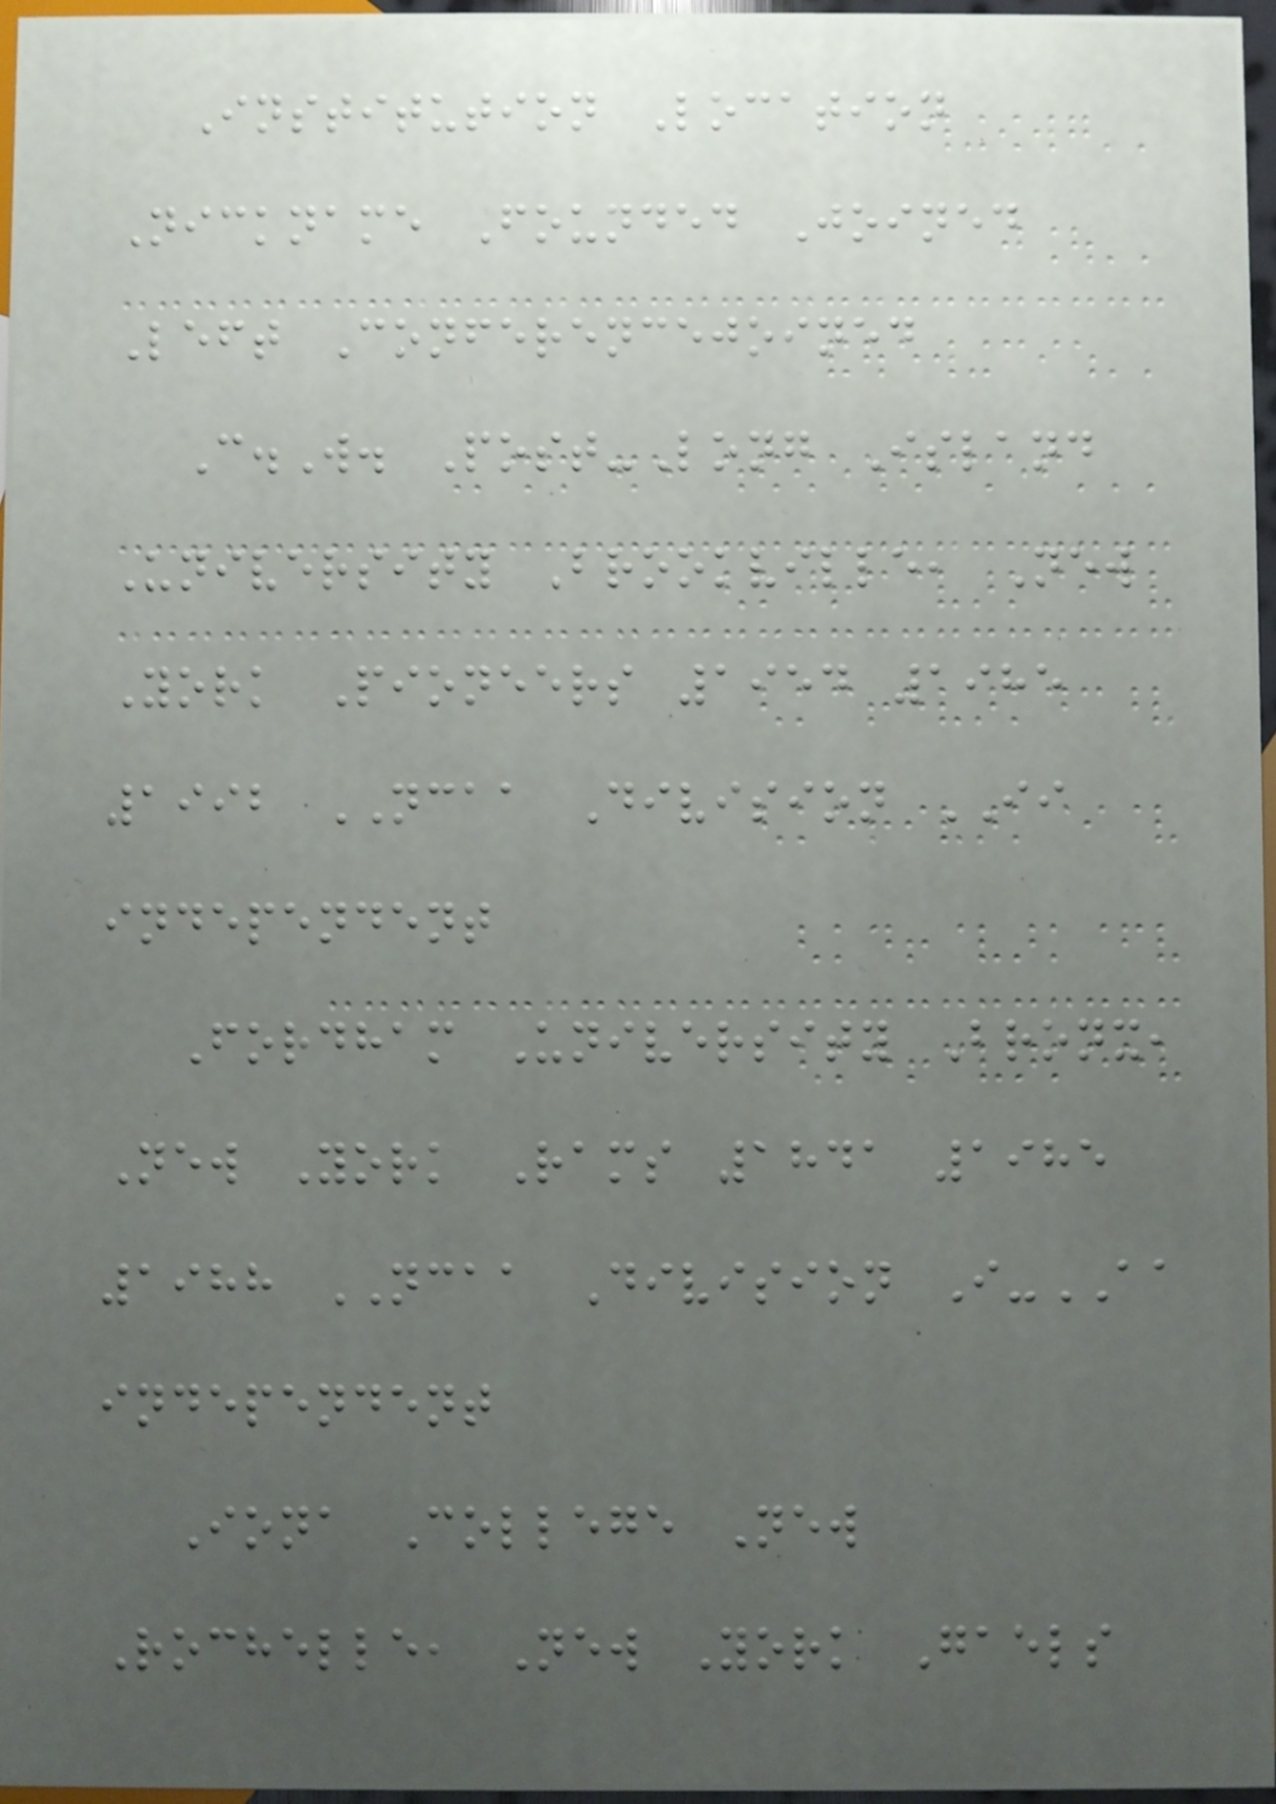Institution Location
Nickname Founded Joined
Left Conferencejoined
C.W. Post-Long Island
University Brookville, New
York Pioneers 1954 1985
1992 NCAA Division II
independent
Fordham University Bronx,
New York Rams 1841 1985
1988 NCAA Division I-AA
independent
Iona College New
Rochelle, New York Gaels
